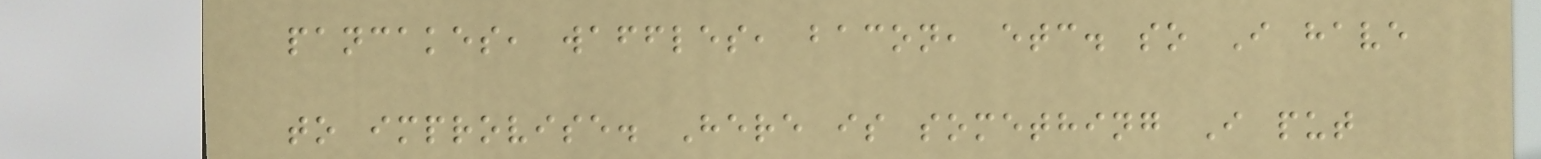pancakes, waffles, bacon, etc. so I have
to improvise. Here is something I put
